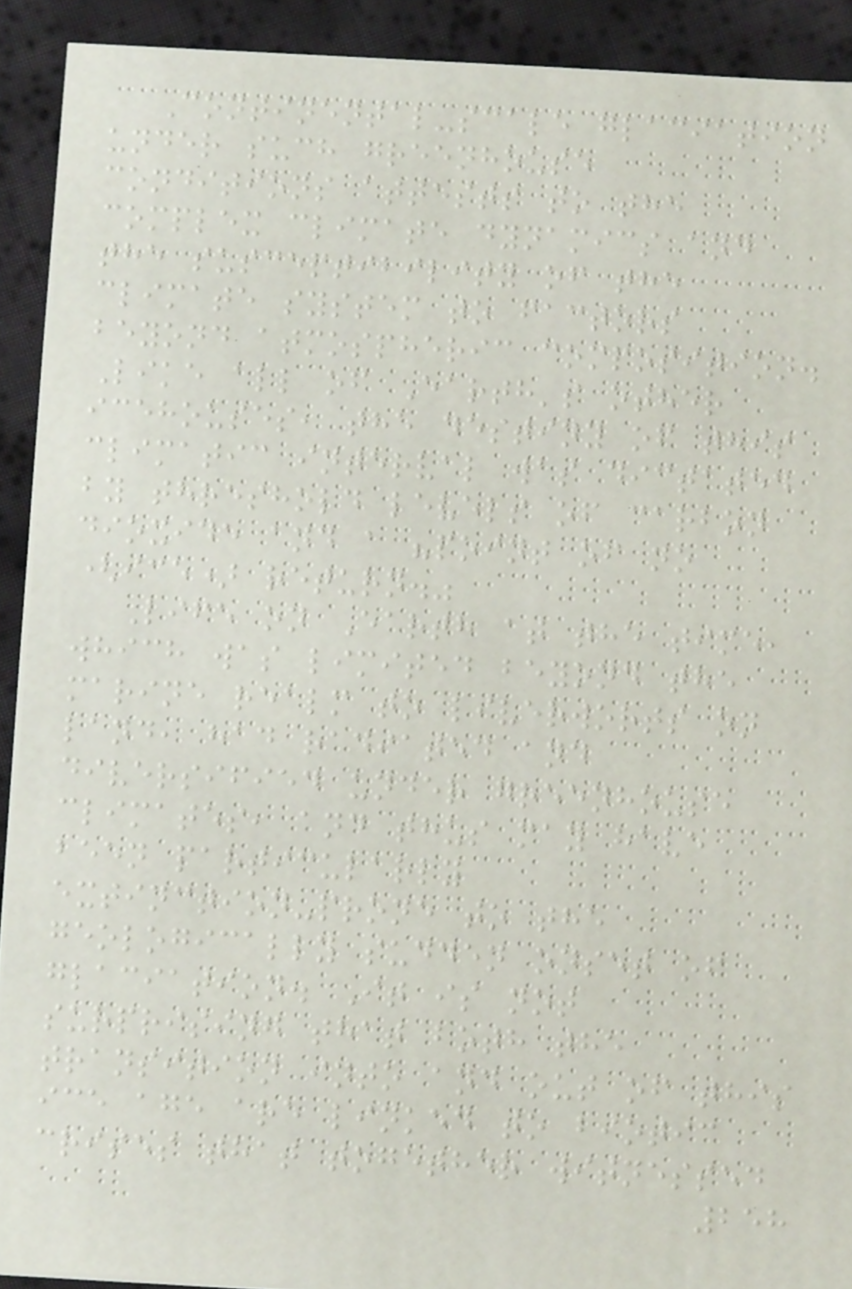Continental-scale glaciation
under such greenhouse
conditions attests to the
complex climate dynamics and
the susceptibility of the
climate system to factors
beyond atmospheric composition.
Like all of Earth's other
icehouses, the destiny of this
climatic interval was dictated
by threshold levels of carbon
dioxide and a "point of no
(ice) return."
Life on Earth at the time,
which was limited beyond the
marine realm to liverworts on
land, had radiated and
diversified under greenhouse
climates, and thus may have
been particularly
extinction-prone to the
geologically sudden onset of
glaciation. It is not
surprising that both the
transition into and out of this
ice age are linked to biotic
crises that together witnessed
258
